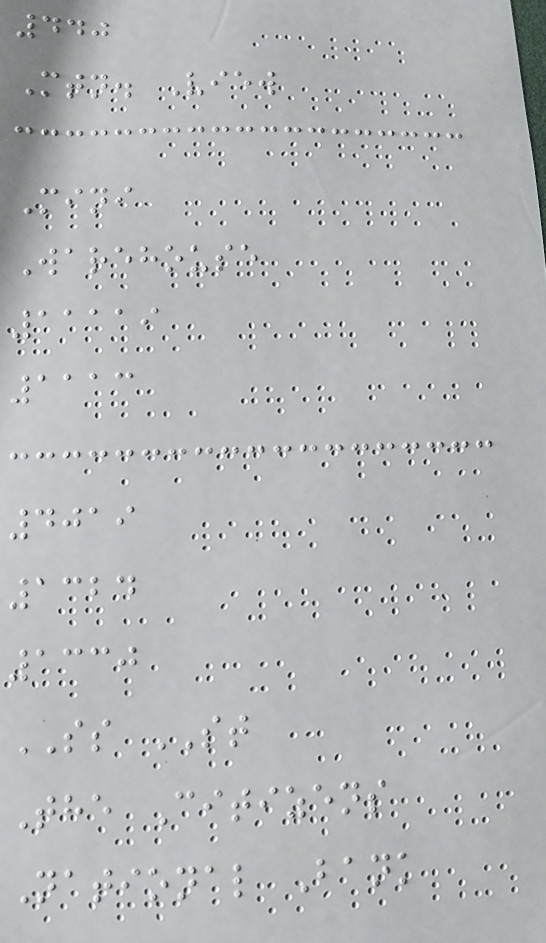440
Mtn. View
Mini
Warehouse
11119
1113
4019
1324
1330
SS ST
The Citizens
National Bank
